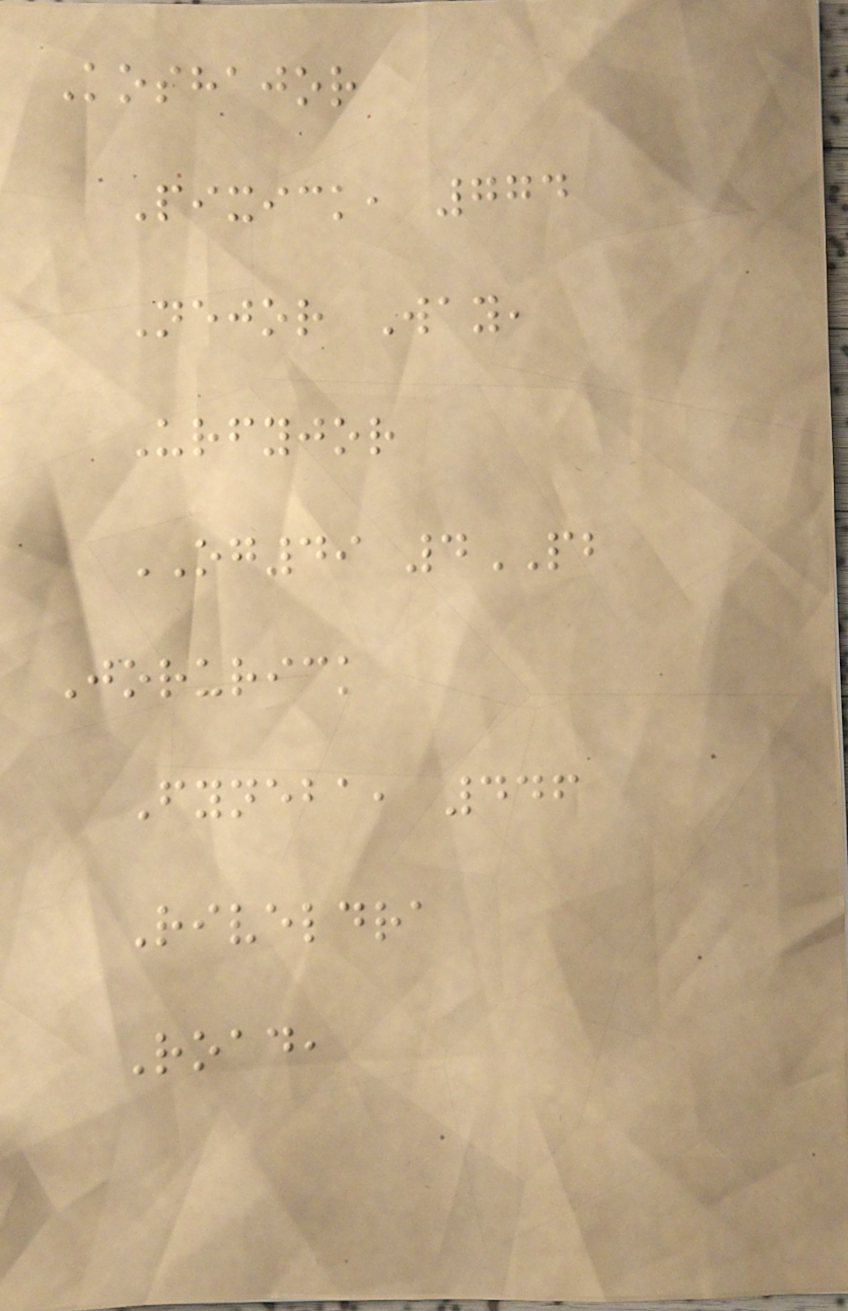Koshajor
Pixick, 774
Nejor Way,
Urfyjor
OG49 4PB
Jorurick
Fyneba, 446
Riveldra
Road,
